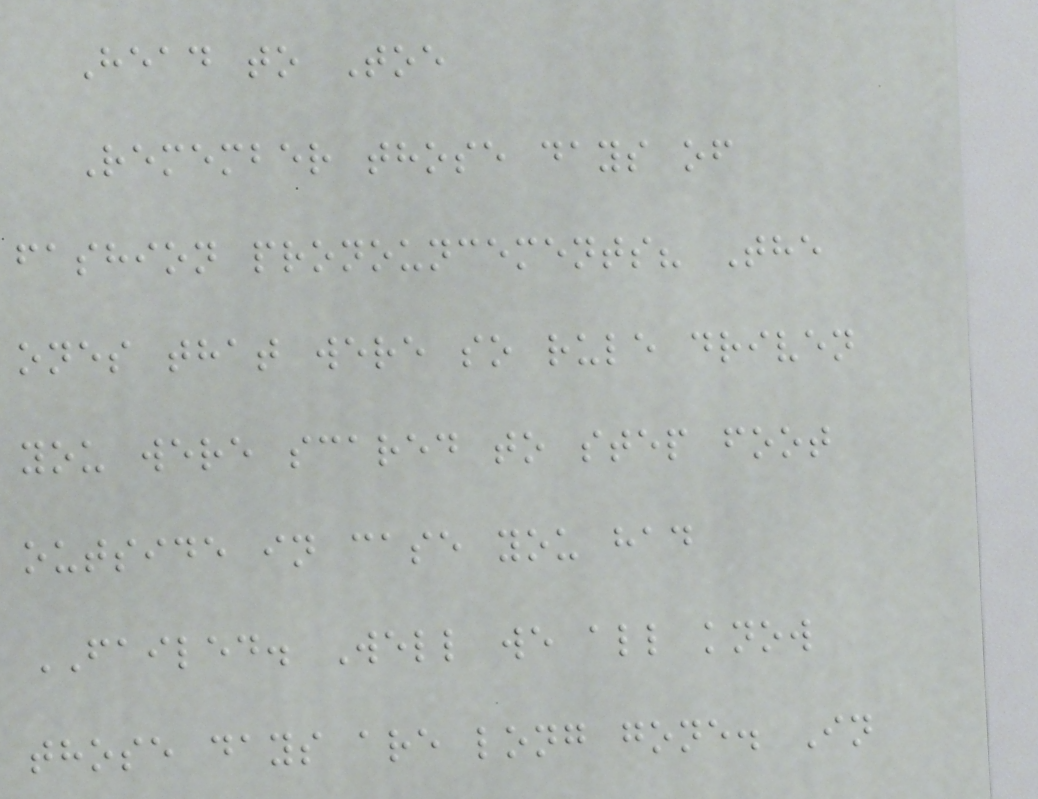Head to Toe
Remember those days of
fashion pronouncements? The
ones that were so rule driven
you were scared to step foot
outside in case you had
FAILED. Well we all know
those days are long gone. In
